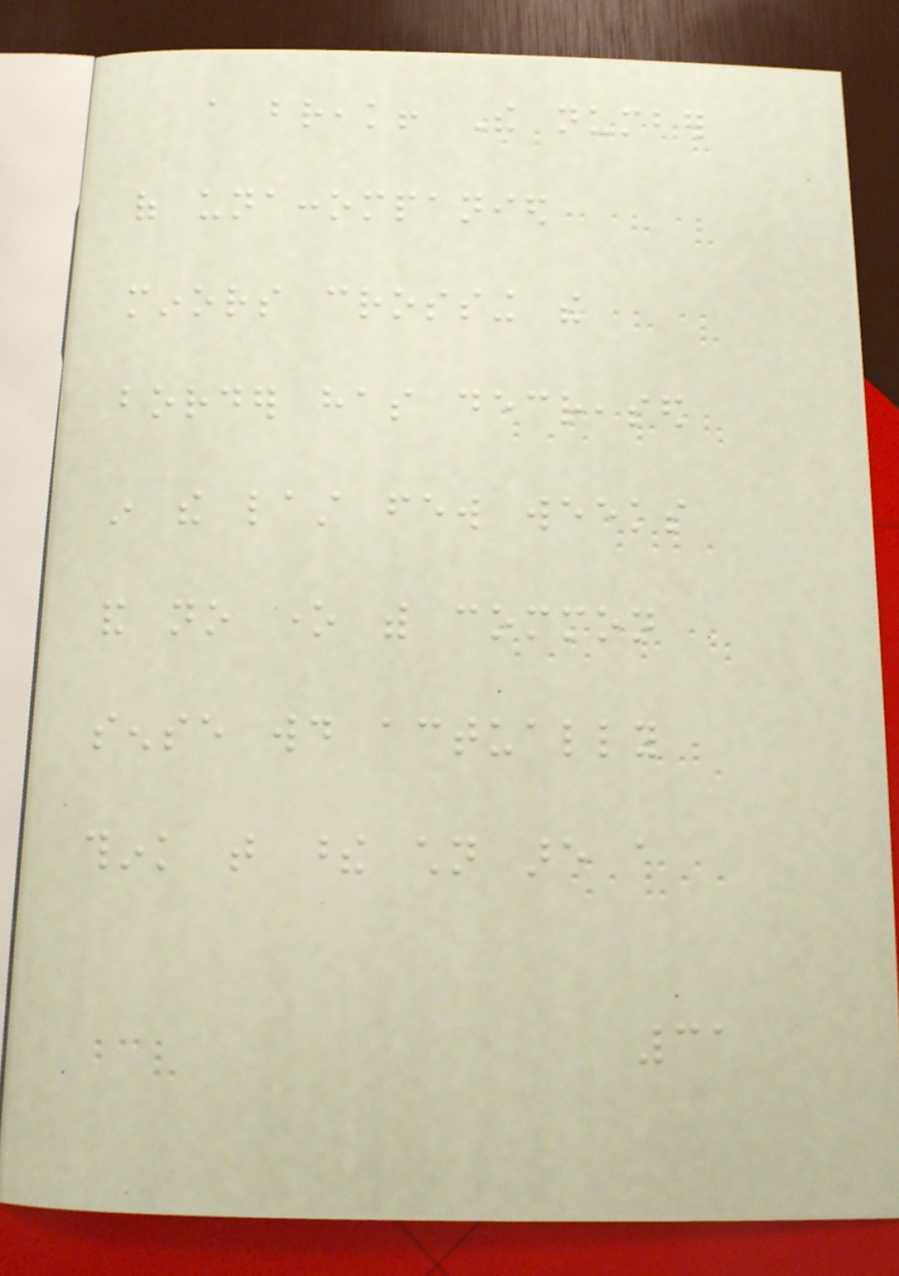a break! The number
of unaccompanied
minors crossing the
border has decreased
in the last few weeks
and no one with common
sense would actually
think that these children are a
31
